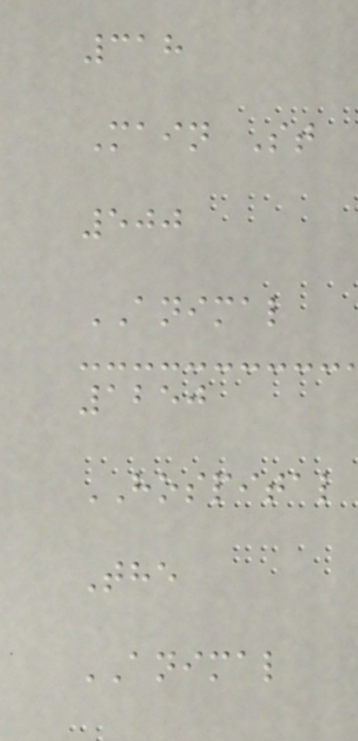318
Main St
500
ANIMAL
1250
HOSPITAL
The
ANIMAL
